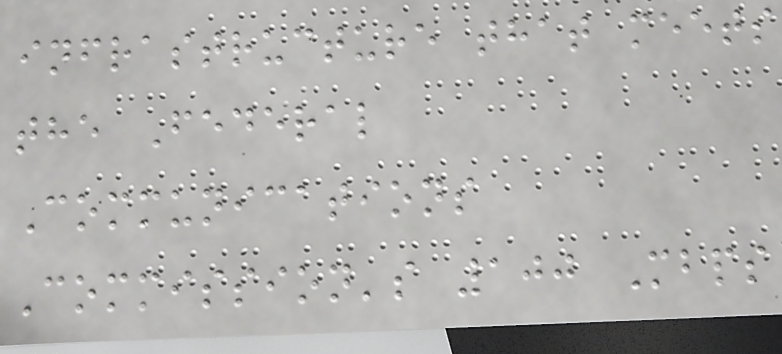infrastructure that meets
the Federal
Communications
Commission's 100 Mbps
